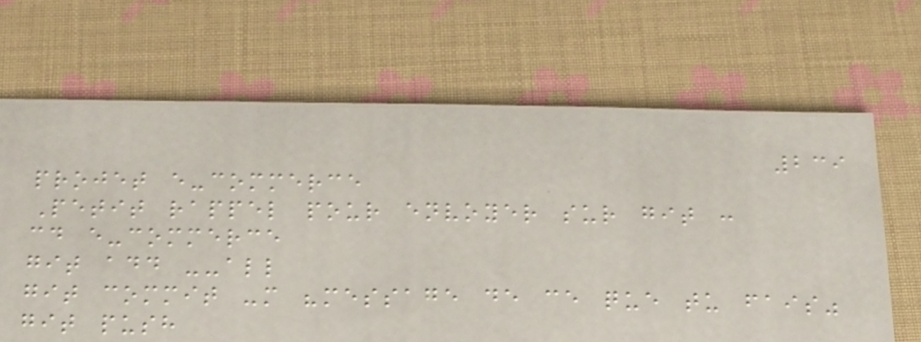239
projet e-commerce
Petit rappel pour envoyer sur git :
cd e-commerce
git add --all
git commit -m "message de ce que tu fais"
git push
